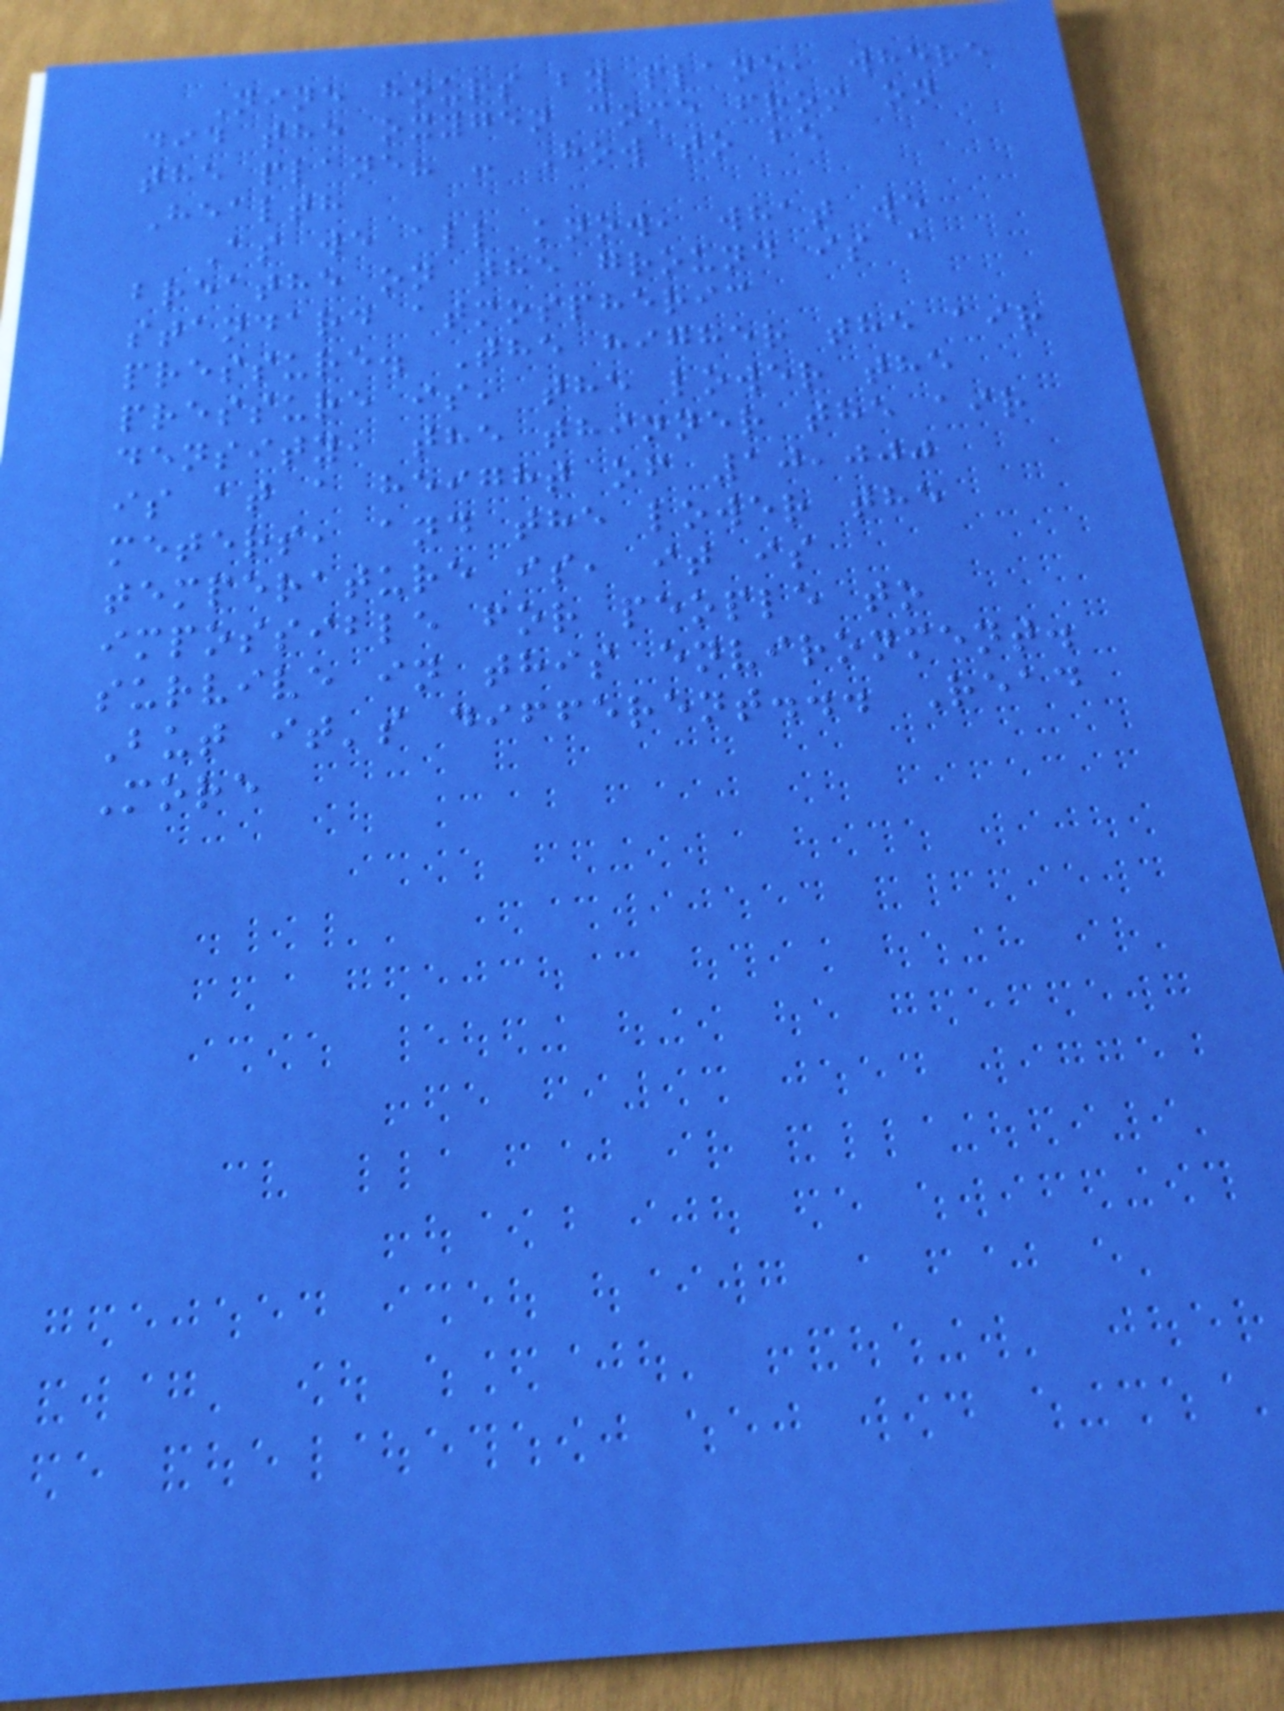Nine hours by plane, where
did the oxygen come from on
the plane? - How to be
Health
As we all know, what we
breathe on the ground is a
standard atmospheric
pressure. The higher the air
pressure is, the lower the
density, the thinner the air
is at a height of 10,000
meters, and the lower the
temperature is, it is
impossible for people to
survive in this environment.
But it's different... Read
More
